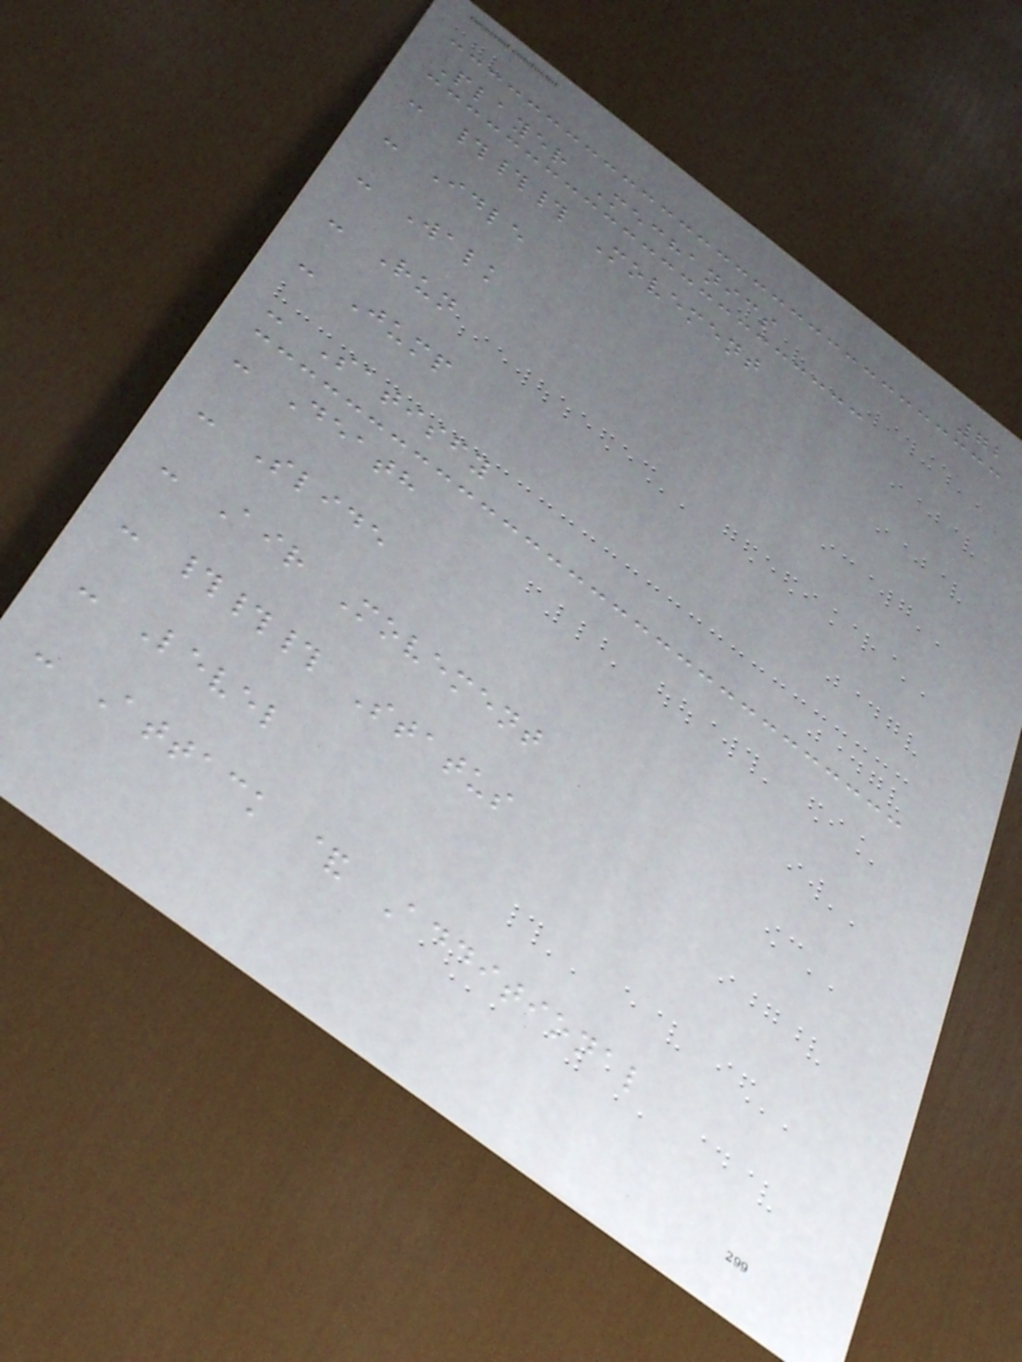72
Player Mechanics
- ### Movement
- Idle
- Walk
- Run
- Jump
- Satisfy
- Death
- Slide
- Air Movement
- ### Status
- Level
- Attack & Additional
